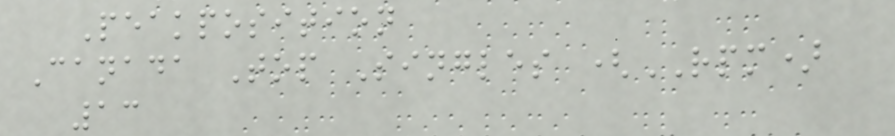Peakposition
Canada Top Singles (RPM)
13
